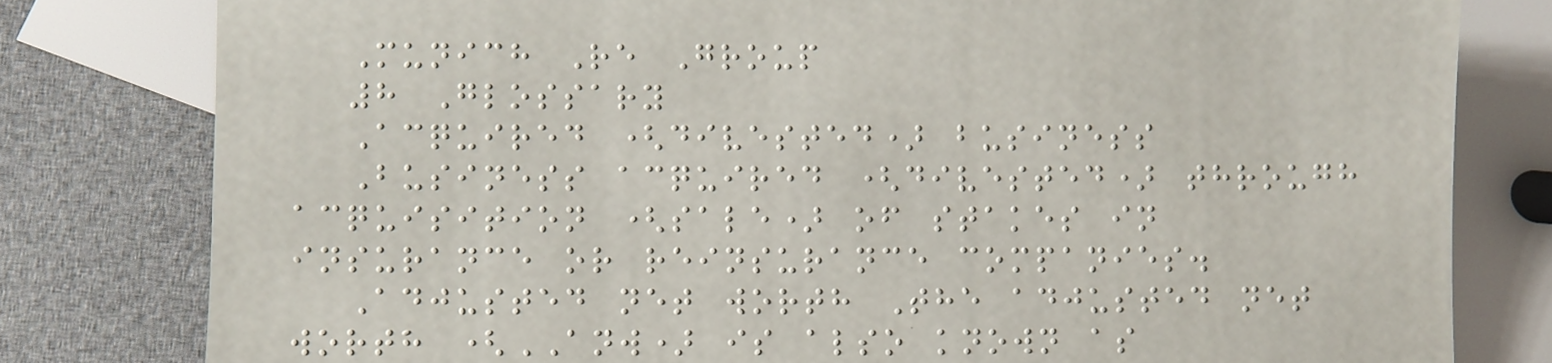Munich Re Group
8 Glossary
Acquired (divested) business
Business acquired (divested) through
acquisition (sale) of stakes in
insurance or reinsurance companies.
Adjusted net worth The adjusted net
worth (ANW) is also known as
